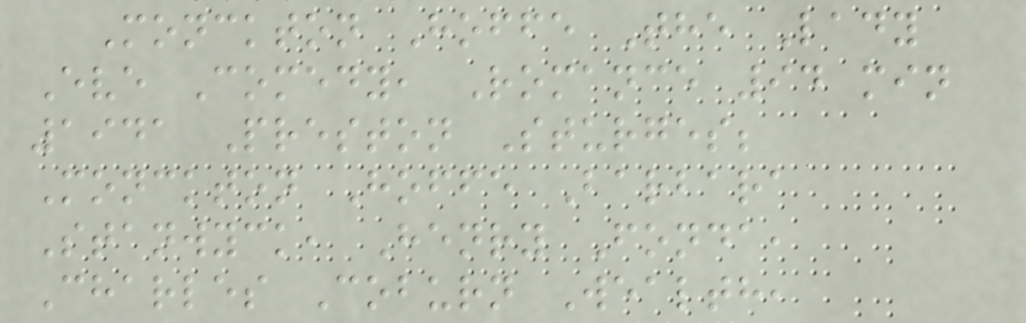Monckton Hoffe The Lady
Eve Comedy, Romance 94 min
1941 Preston Sturges;
Monckton Hoffe Barbara
Stanwyck, Henry Fonda,
Charles Coburn Wealth,
